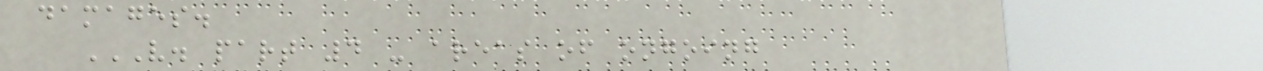damages.
V. PART 4 - AREAS OF ONGOING
